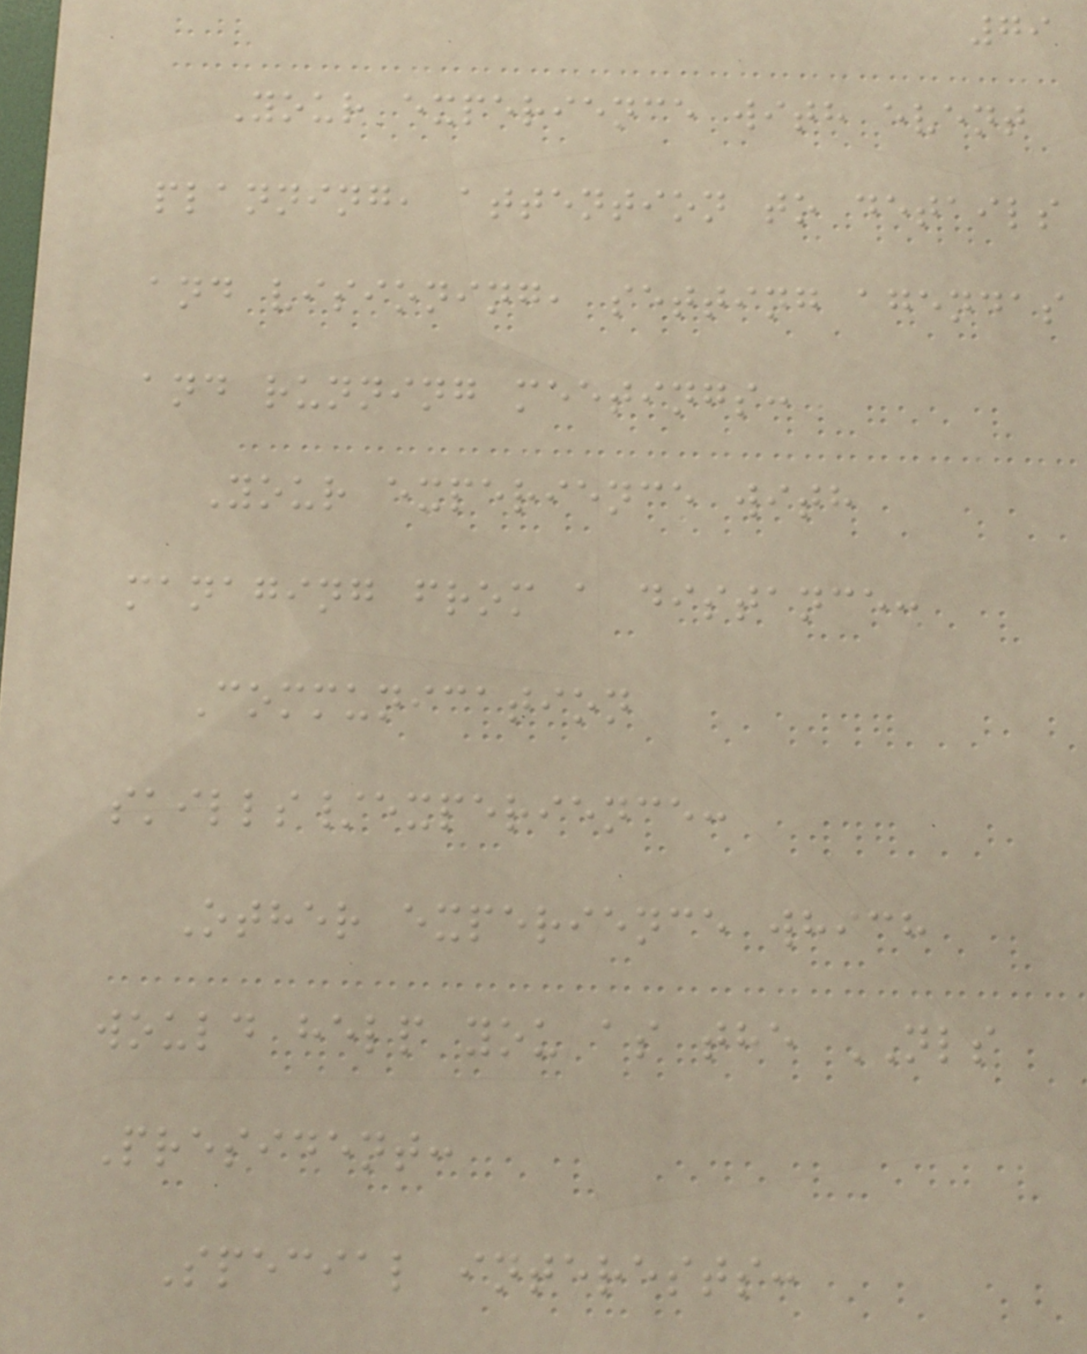79
Your experience with event
planning, attention to details
and visioning, setting agendas
and running meetings:
Your experience with
managing from a distance:
Communication
skills/experience:
Other experience which
would help you as the NLS
President:
Special interests:
